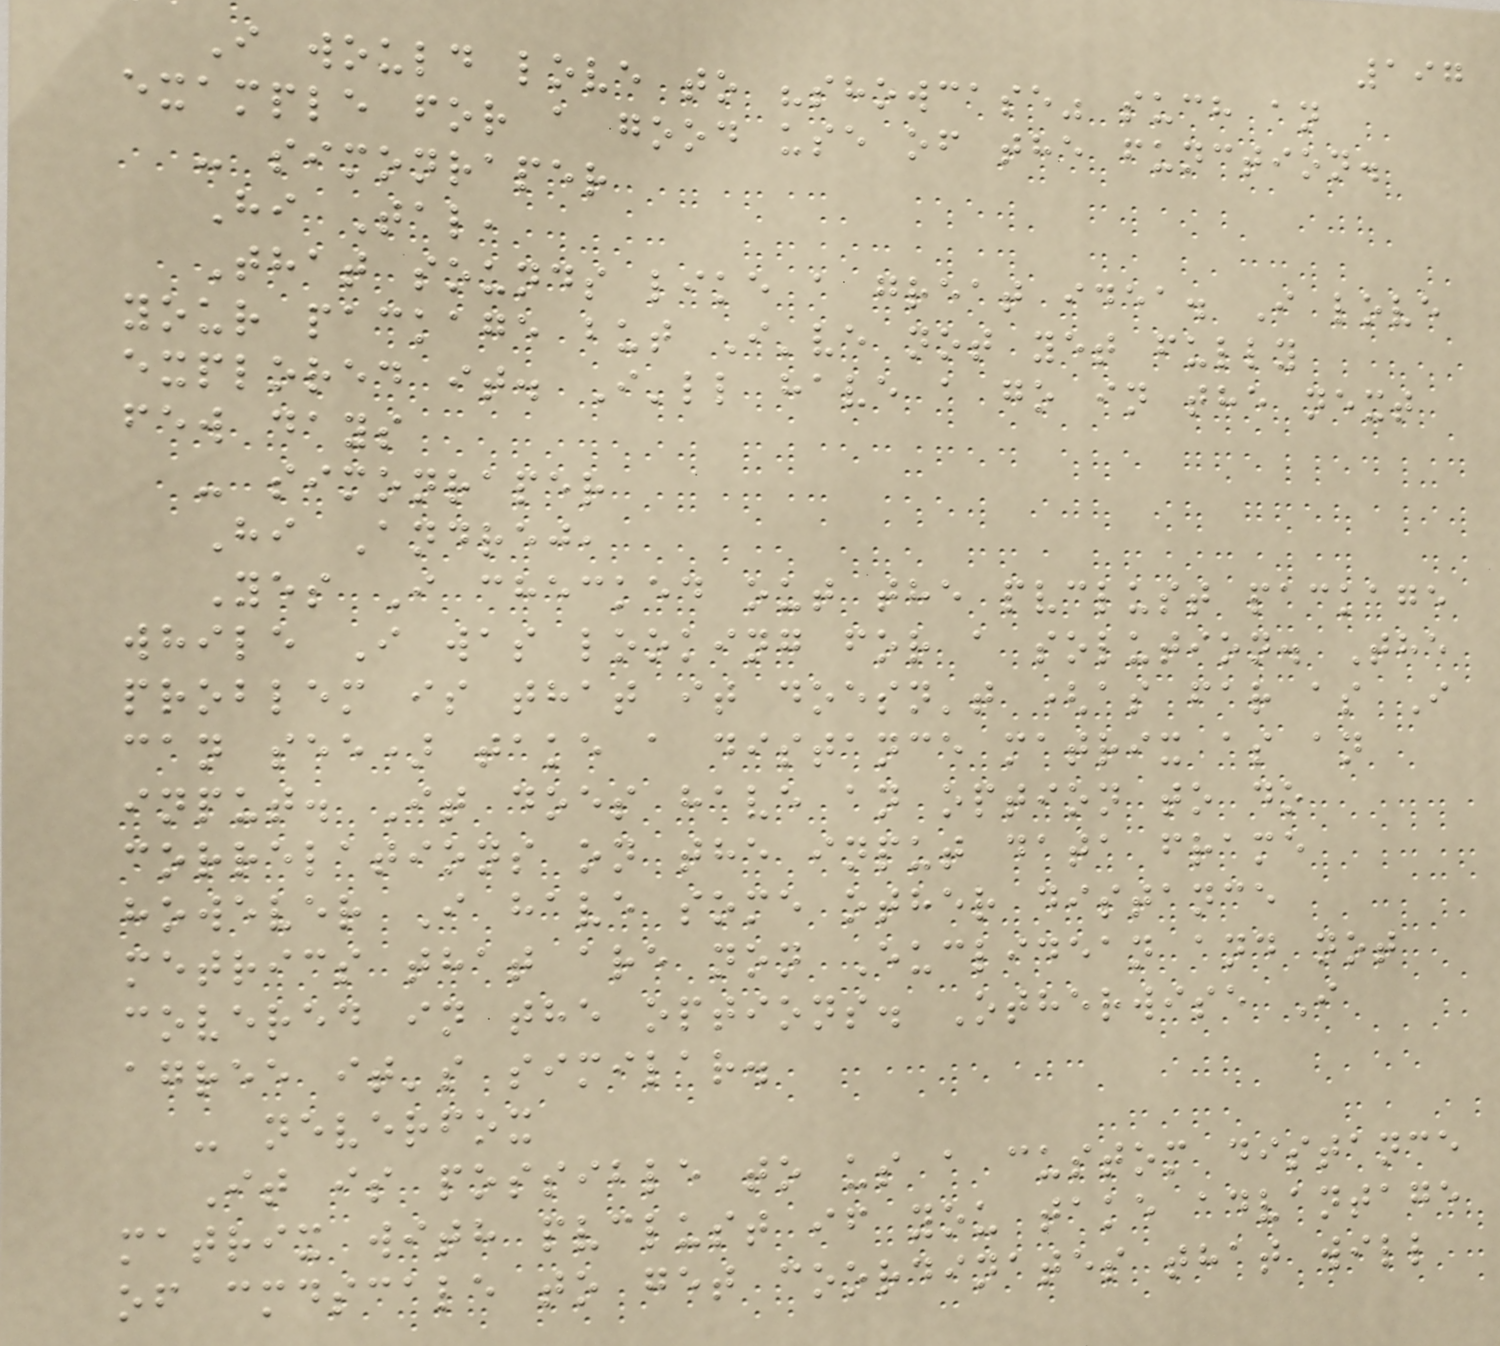197
I would love to "showcase" such an
example for a good use of the function.
- simonraper
Hi Tal,
That sounds like a great idea. I love
your package but I've not yet fully
explored it. I'll have a go in the next
few days
- simonraper
Hi Andrej,
Yes I checked out the pvclust package
while I was looking for a solution. The
problem is that it doesn't (as far as I
can see) take a distance matrix as an
input. It does have an option to do
correlations on the input data frame
however I have some other distance
metrics that are non Euclidean and not
covered in the options. Otherwise I
agree it's similar.
- neverfox
It is possible to us a custom distance
matrix with pvclust if you take advantage
of cmdscale to get coordinates that will
